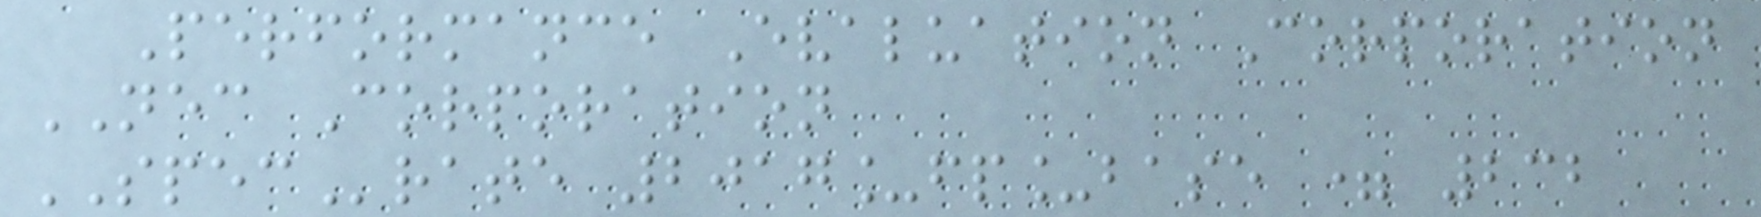Performance Evaluation Corporation
NEC Corporation
SPECrate 2017_fp_base = 232
